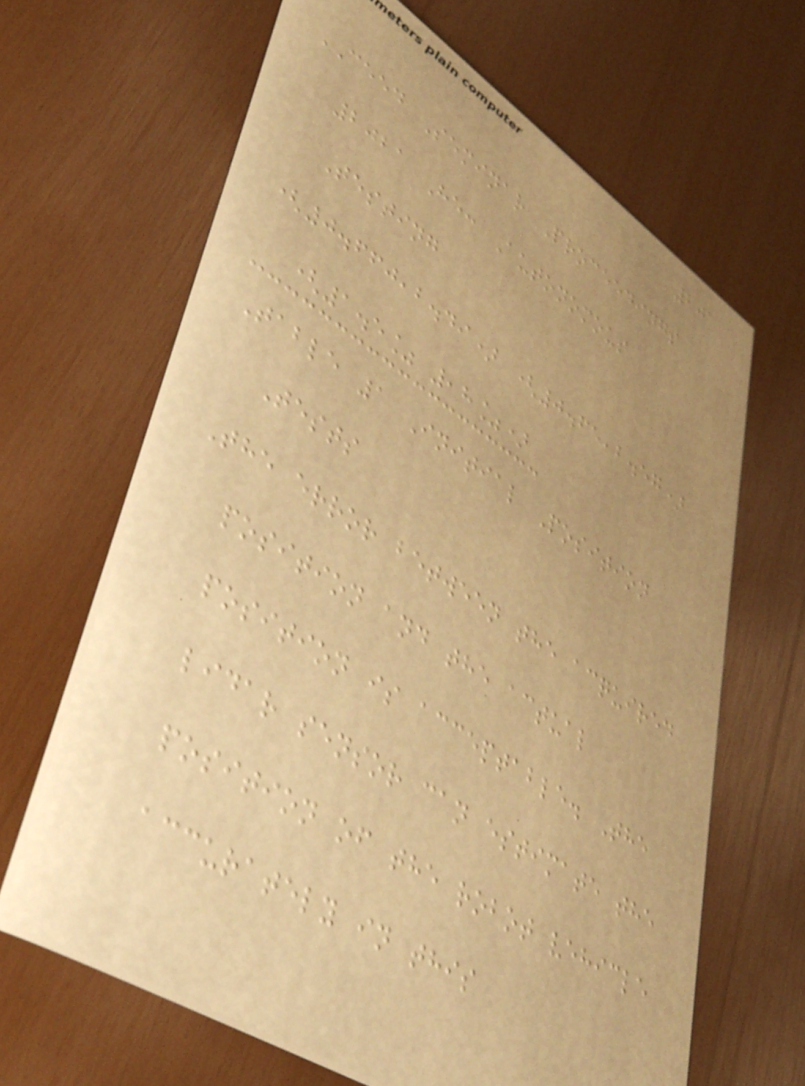201
CEED Seminar Proceedings
2021 He: Autonomous
Testing
(0.660,2.49) (0.65,2.57)
(1.5% ,8%)
Table 1 Initial Position
Tests
The error between the acquired
position and the actual
position is acceptable. The
lidar sensor can estimate the
position of the robot vehicle
accurately in this
